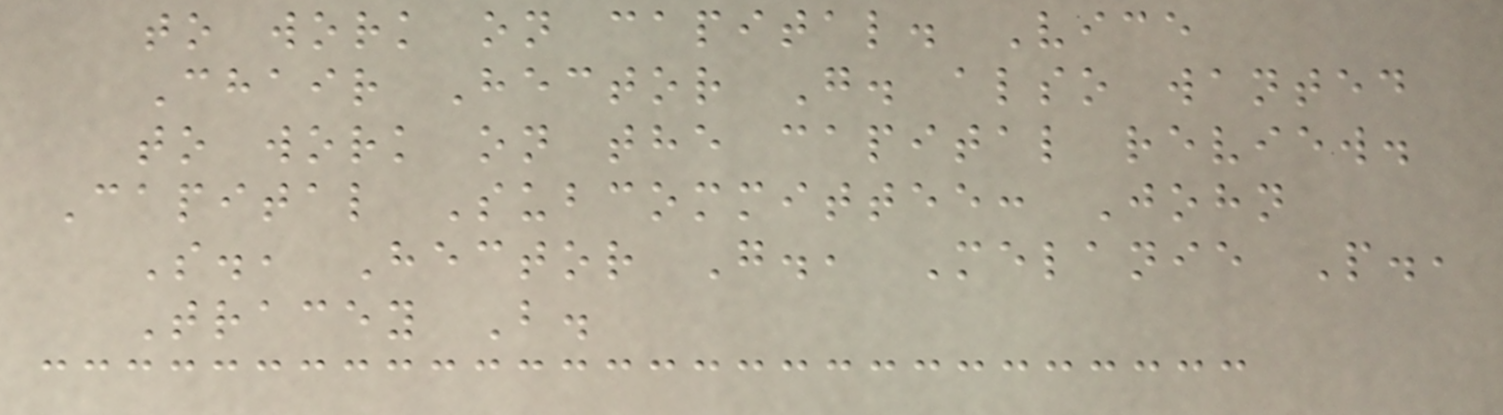to work on capital. Vice
Chair Hector G. also wanted
to work on the capital review.
Capital Subcommittee: John
S., Hector G., Melanie P.,
Tracey B.
